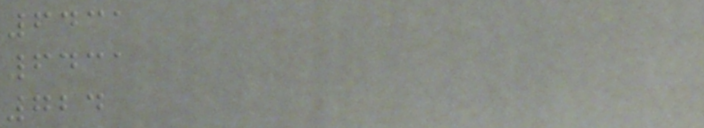6431
6431
724
